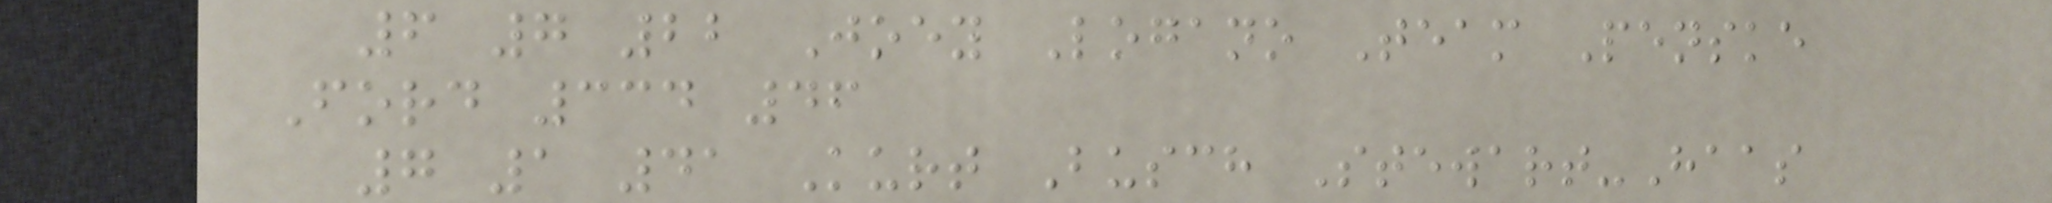6 7 22 Joey Logano Team Penske
Ford 334 46
7 1 41 Kurt Busch Stewart-Haas
